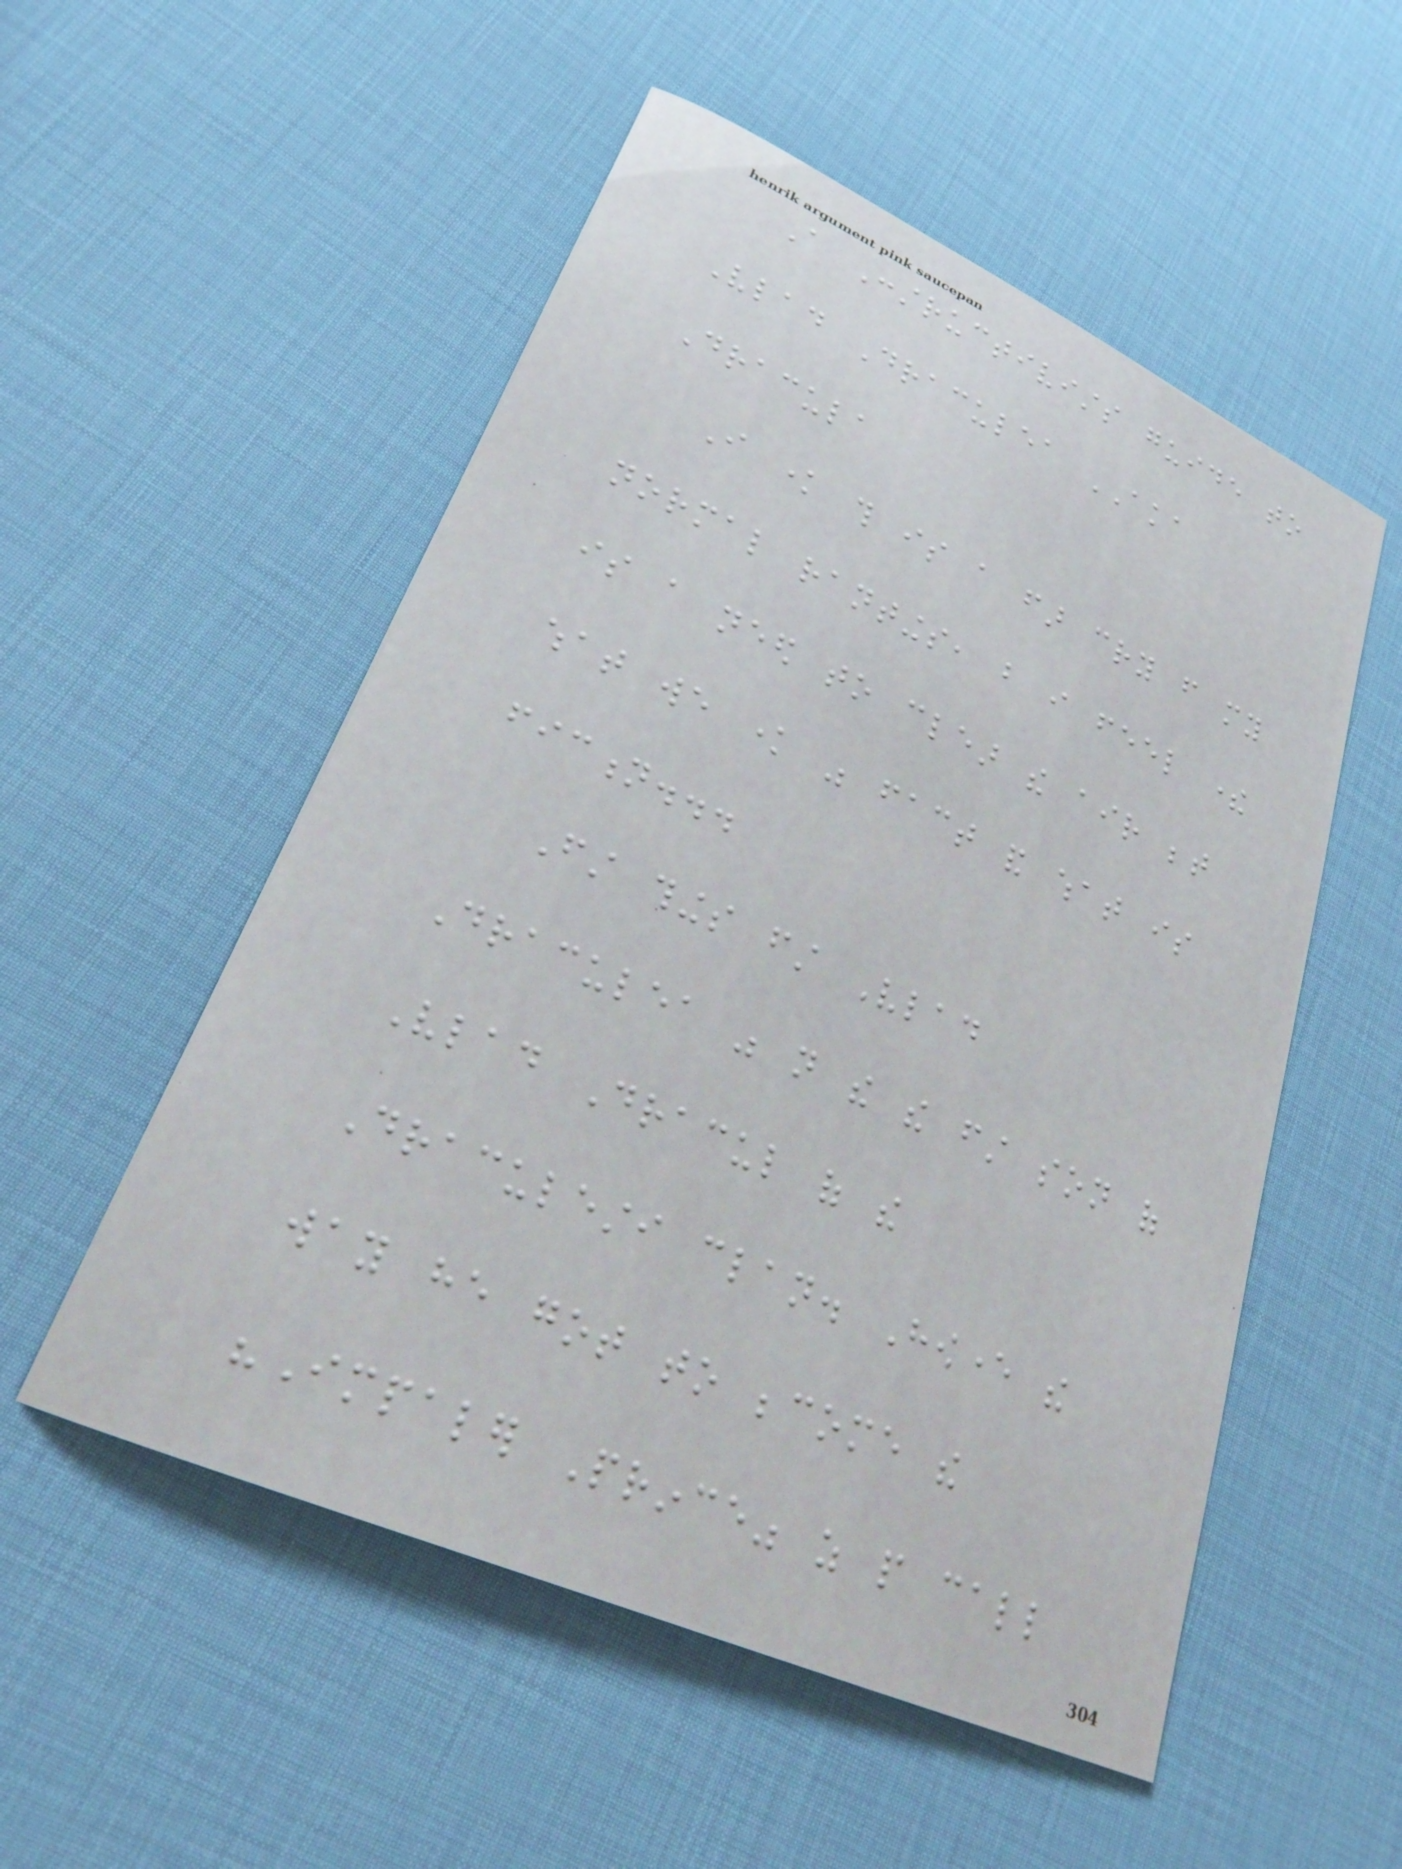A Constructivists guide to
Vlad Draculea AKA
Dracula
I know this is a far cry from my
normal rantings, but i feel there
is a need to clear the air between
what we know was fact and what is
fiction...
First things first Vlad
Draculea was not the the first son of
Vlad Dracul of the
Draculesti clan. However the
way he got to become the
"Impaler Prince" as people call
